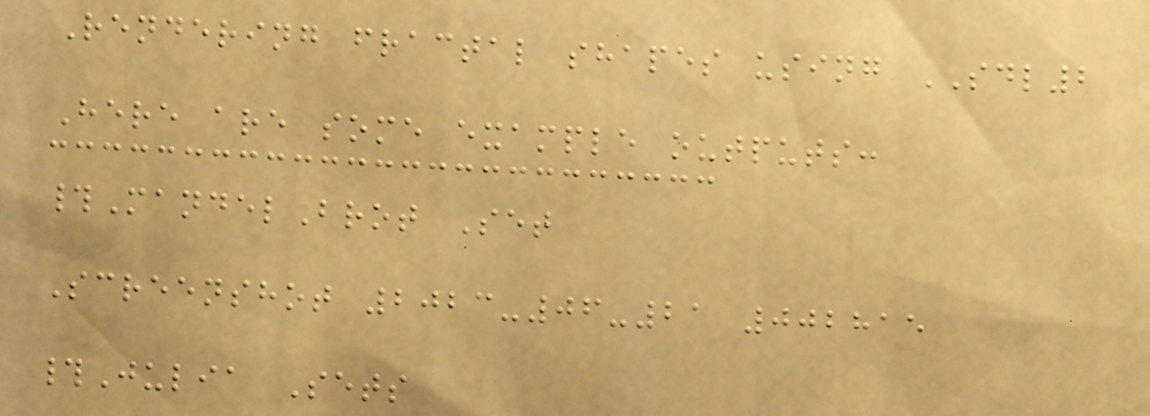Rendering fractal shapes using SDL2
Here are some example outputs:
#MandelBrot Set
Screenshot 2023-06-21 002815
#Julia Sets
